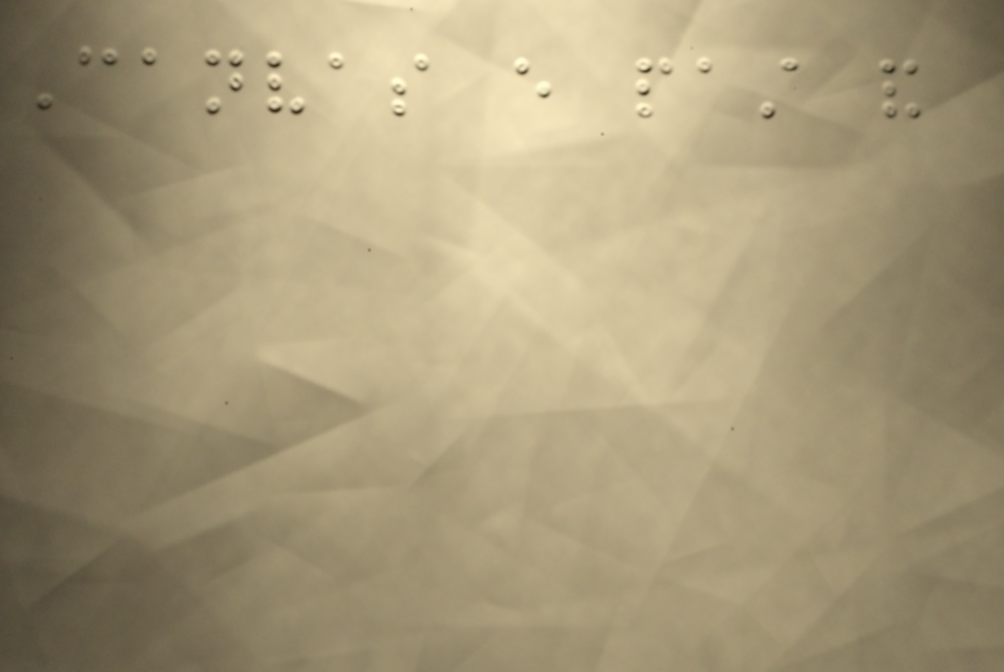Canvas every past and
